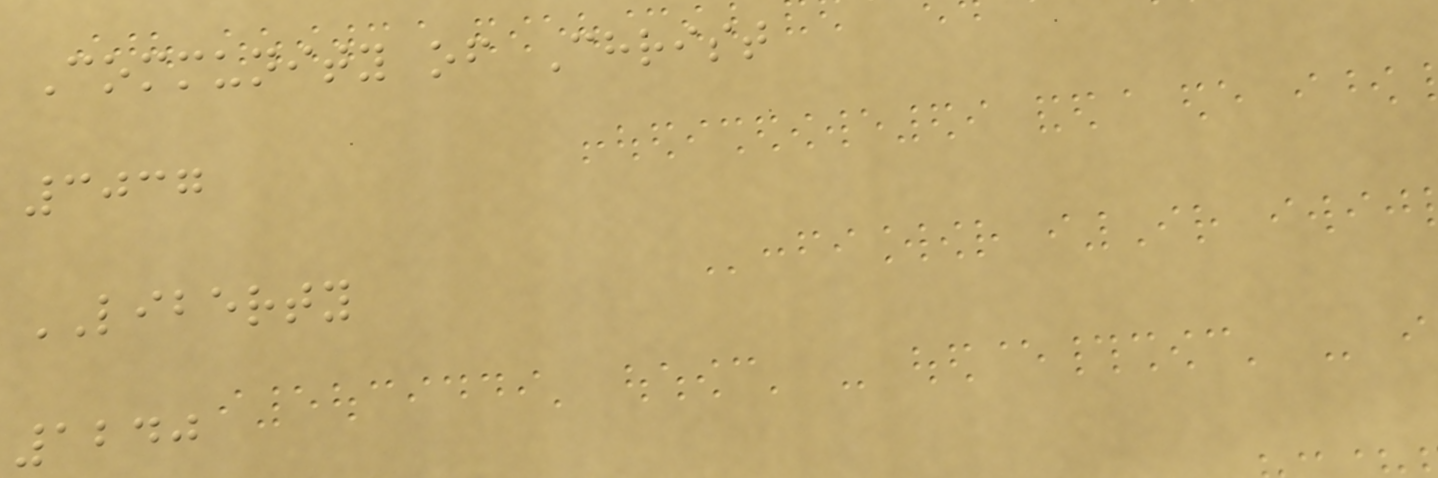Community of Christ
3037
LIBERTY
1240
